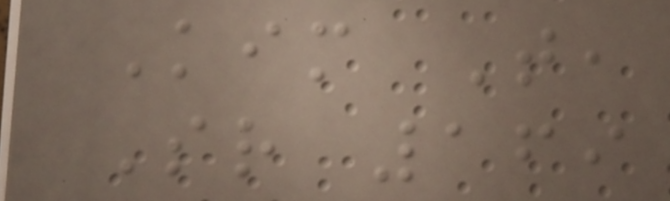Kim T,
Sr 169
